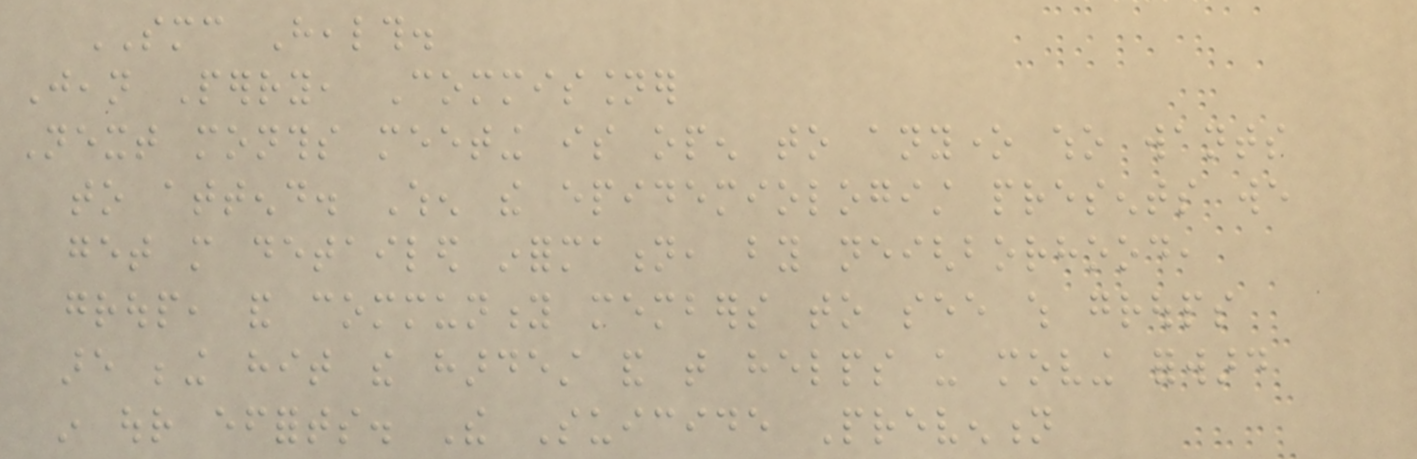SMC Health.
Jean Perry, Commissioner
Next months meeting is open to anyone who wants
to attend. When the epidemiologist presents we
get more detailed information, by neighborhood,
group, and community members to see which groups
are being hit the hardest and that helps us moving forward
in our efforts. The Suicide Prevention
